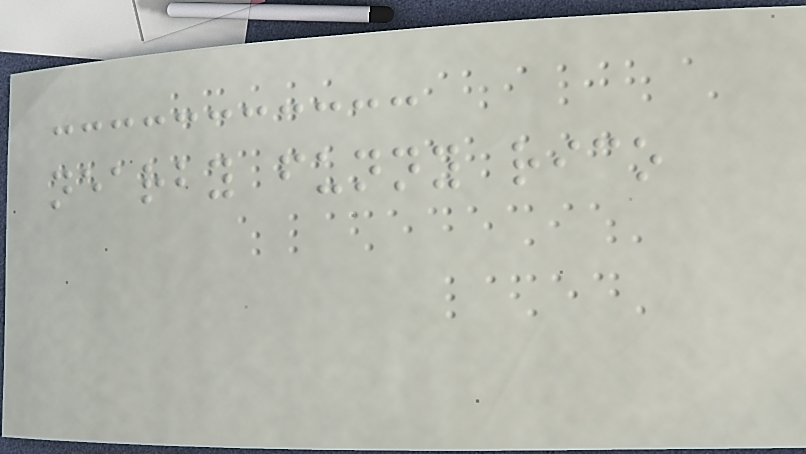nearby funny rico
